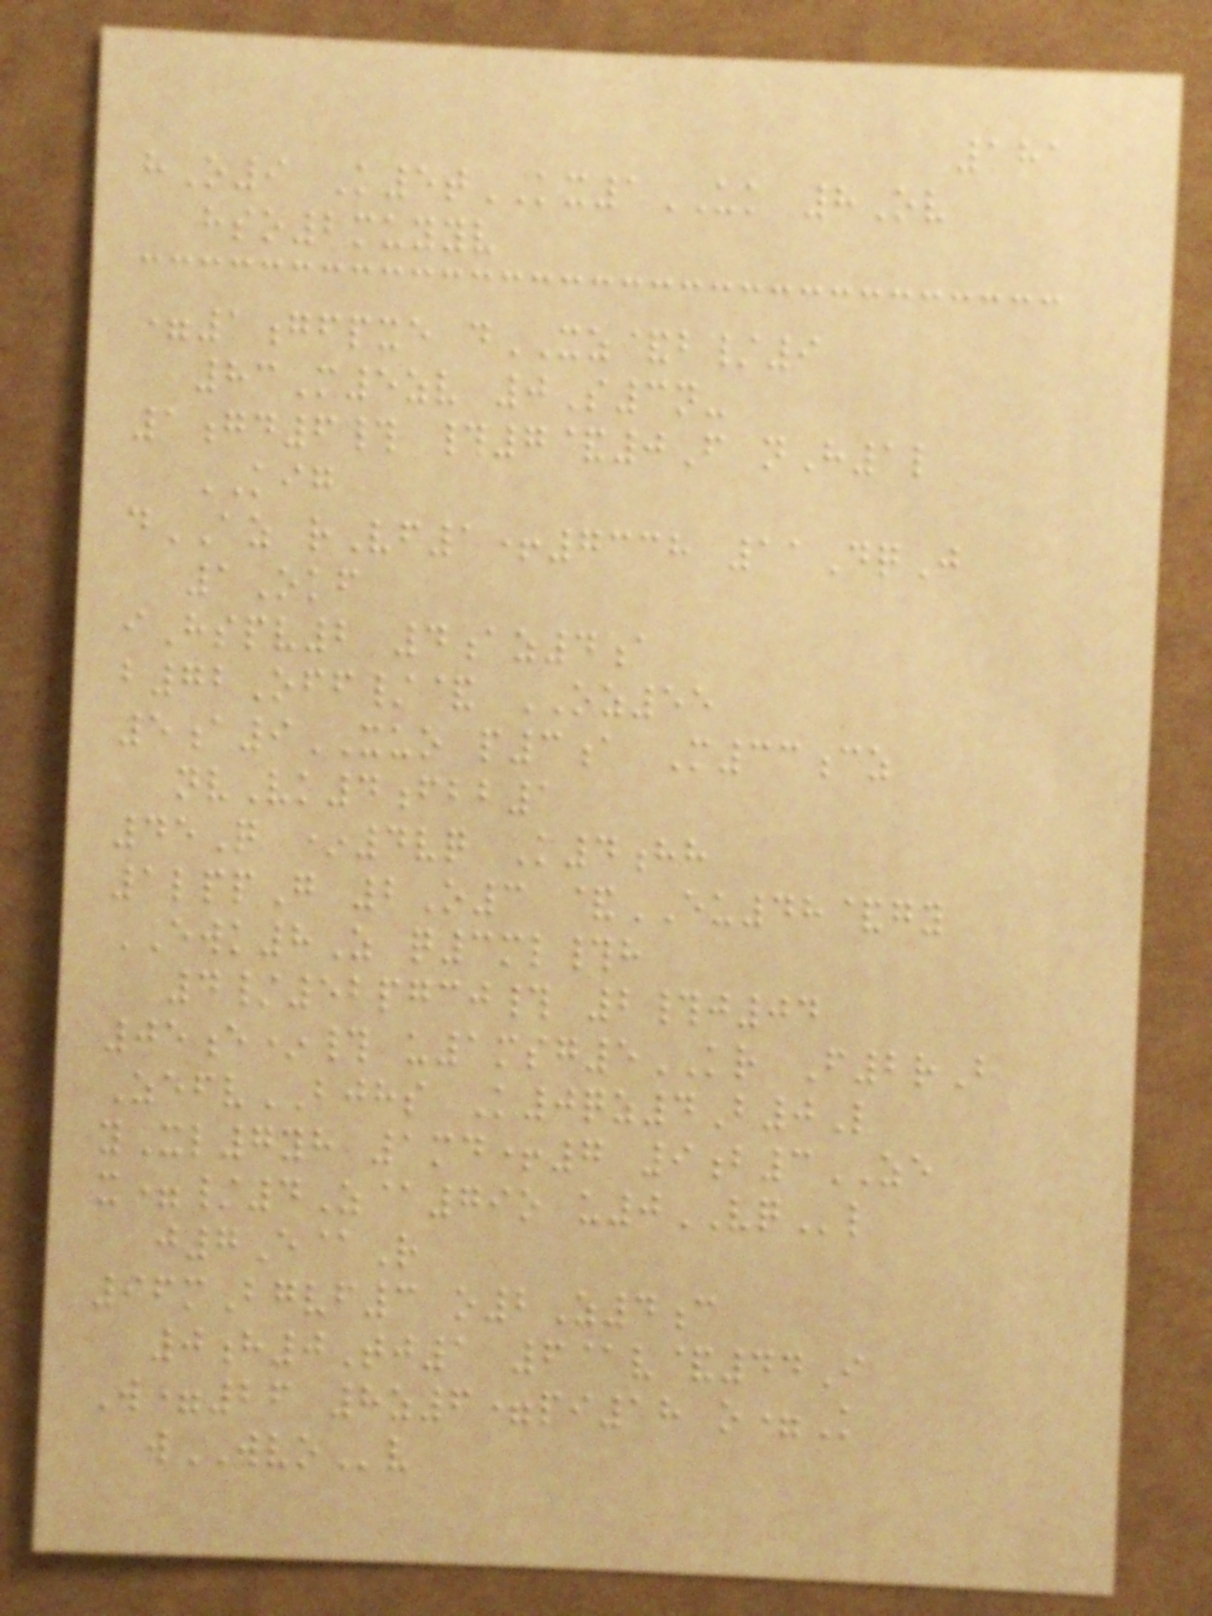181
hO9 K5tKX1UK 8Ov
hso2muyyv
=1gfpxe dXZ&b/9
83M5zv 0S3n-
1gd6# #7&0F nH1l
KIG
dAZ rVf1+7338 11DqJ
1Okf
iHspv2 4az4a
b72Off/& OZ55
5a9XUO p3a M33cz
nvVk4fbb1
45Q *4vq K4hh
1lppG 2O3 &EU48&gy
EWK8Z q3ml#h
4/52pgcj# 2#j04
05e*# u1msg5KR F2rB
ZefvBJHS K0qz4B0L
yXl7yh 1md+7 9b3ZE
x=/4Z@79o u0VQl
j7E@R
96mBgvf3 o2Z4c
0h0Tj1 6@v&44I
W=26 8z6=pi18 o=K
wWVOv
